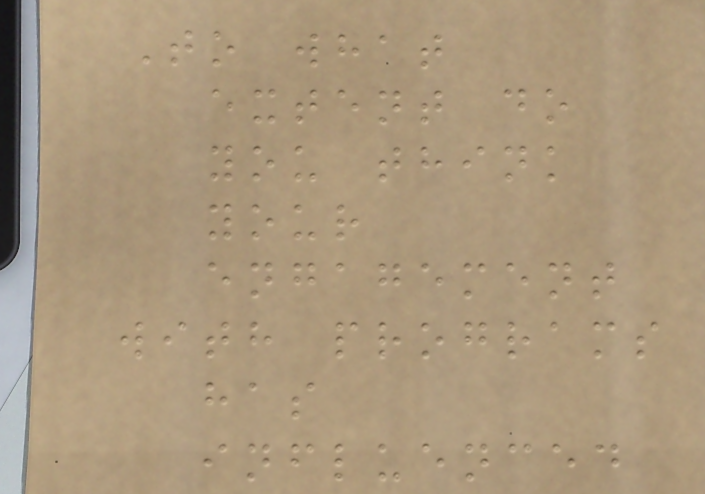To what
extent do
you think
your
engagement
with programs
has
influenced
